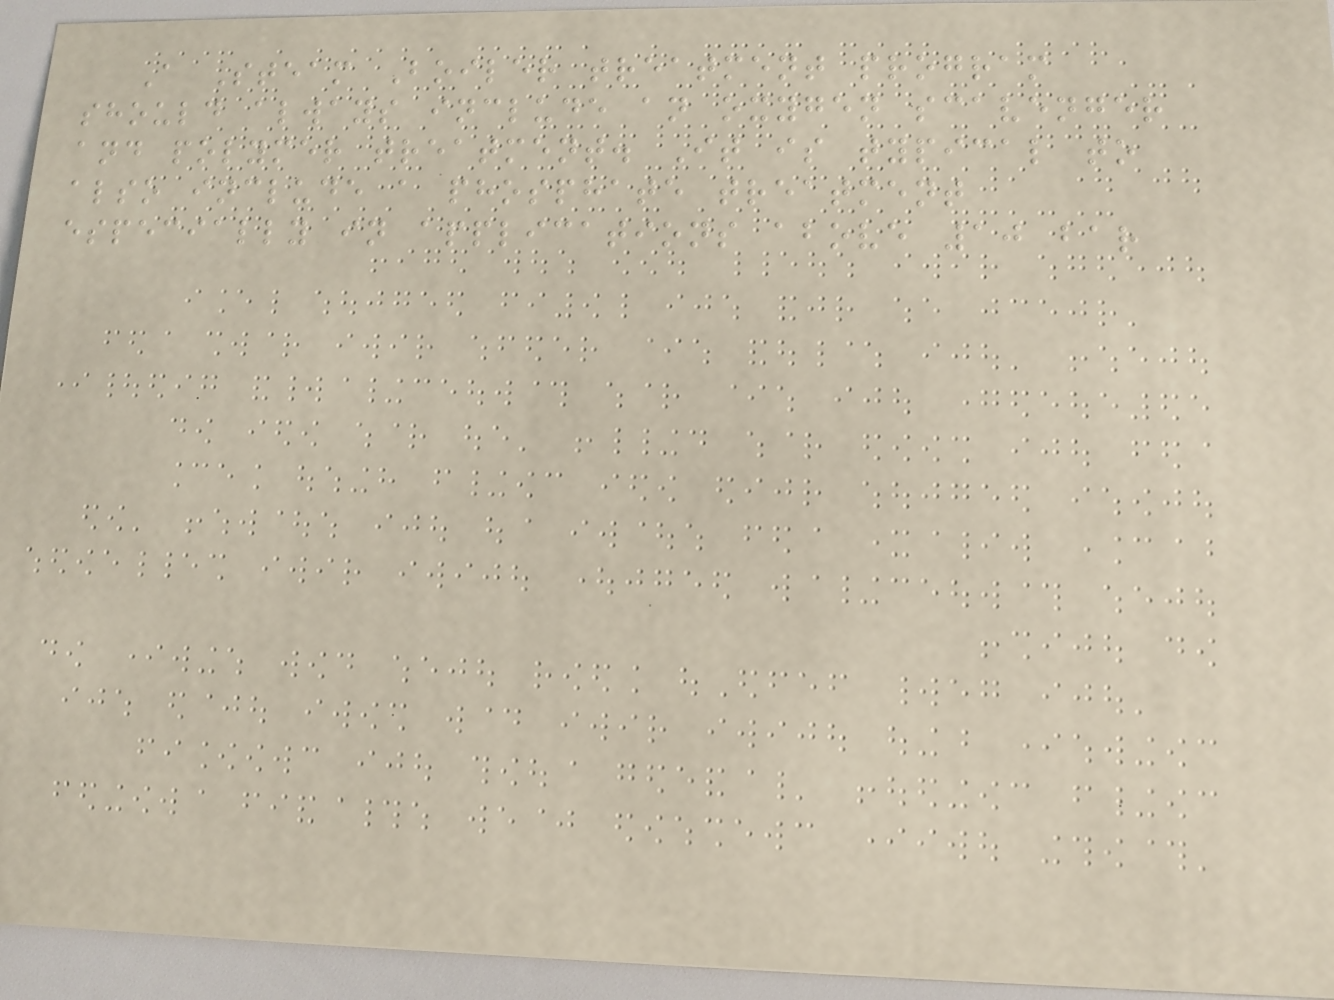A Steam Boiler treatment program
should always include an oxygen scavenger
and polymer treatment. It is typical to
also include a phosphate treatment
especially in applications above 10 bar
